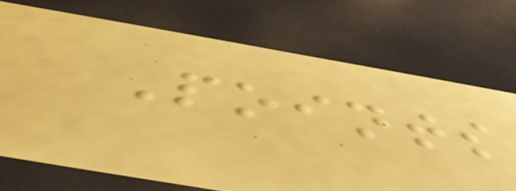Points
